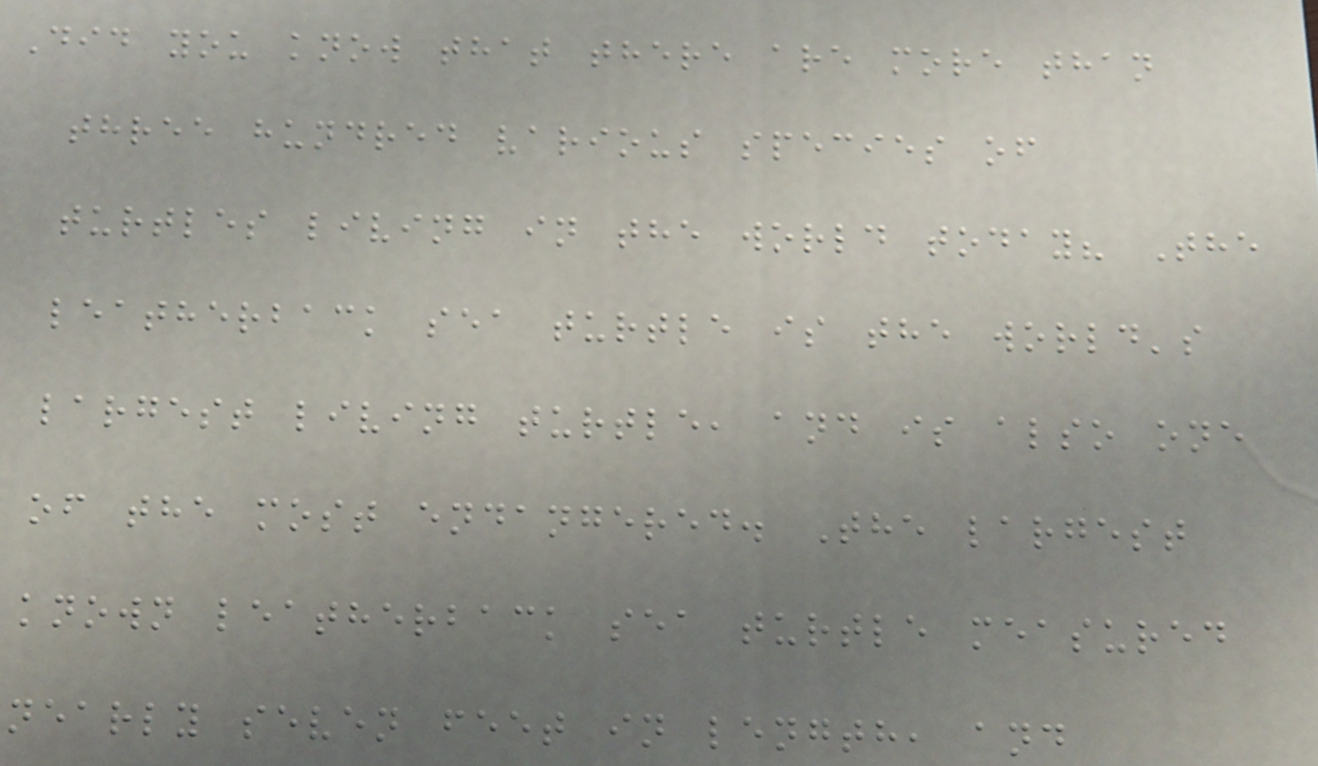Did you know that there are more than
three hundred various species of
turtles living in the world today? The
leatherback sea turtle is the world's
largest living turtle, and is also one
of the most endangered. The largest
known leatherback sea turtle measured
nearly seven feet in length, and
